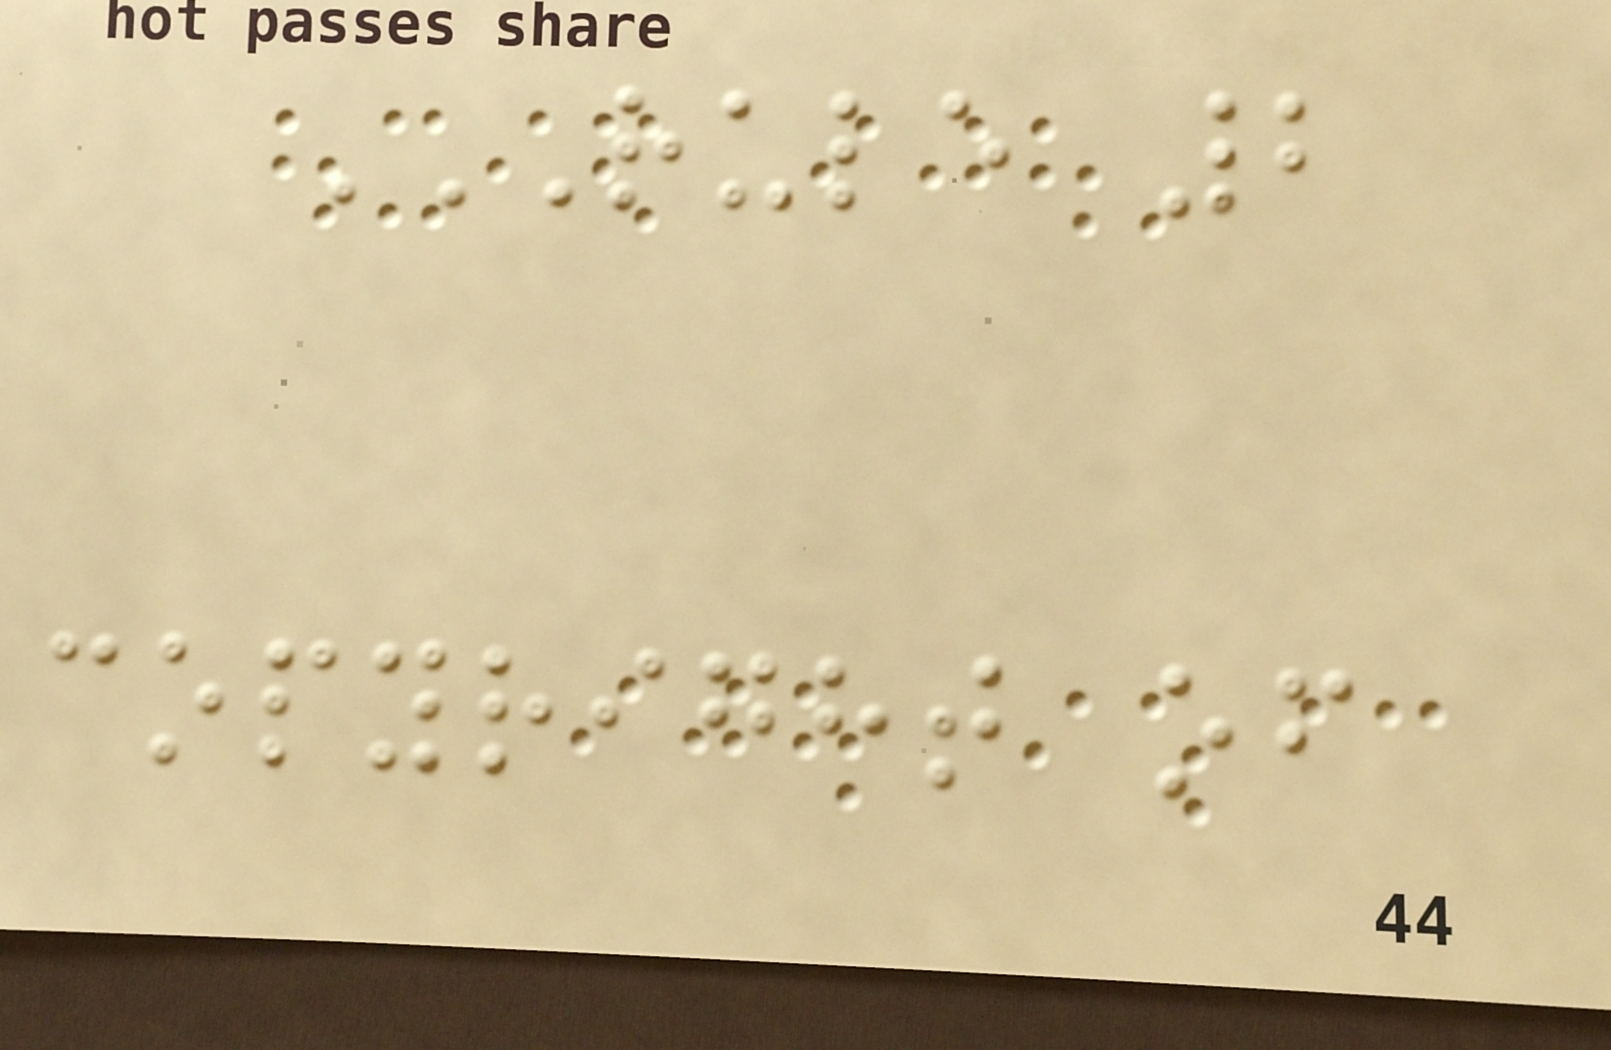RULE 2
COPYRIGHT OF
